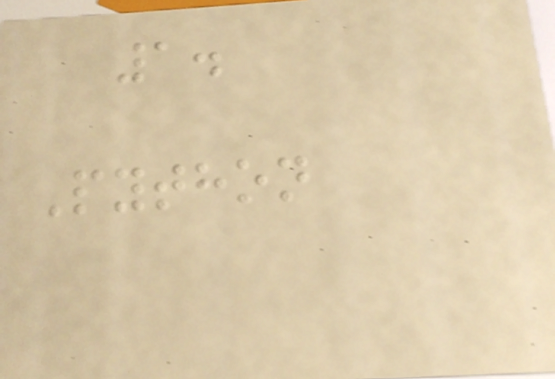1.
Python
